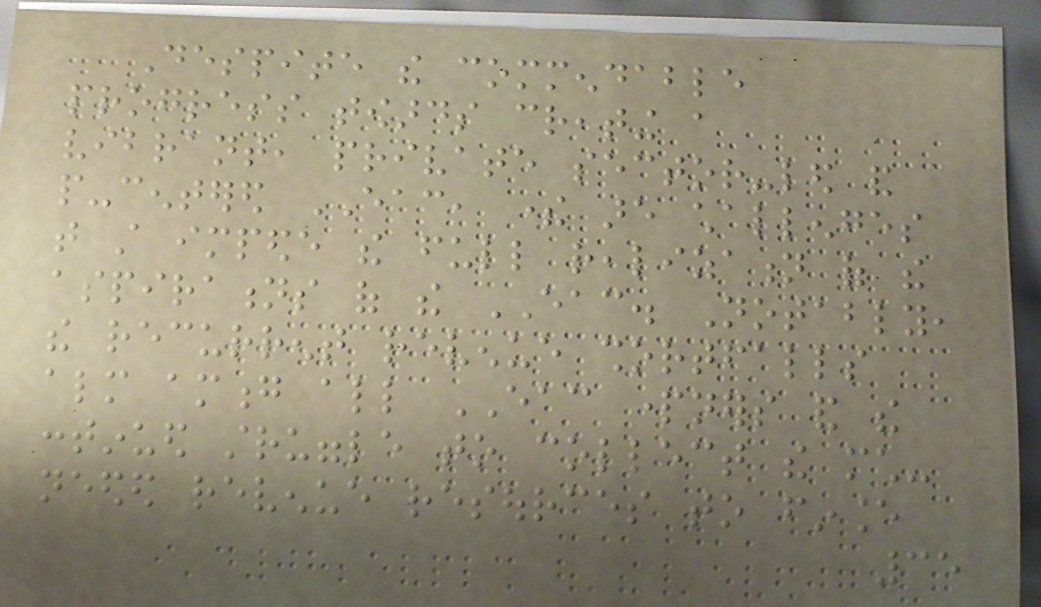Despite the commendable
progress towards creating a
vibrant, private sector-led and
people-centered EAC, there are challenges
that still impede the full realization of the
aspirations of the EAC. Notably,
the recurrent revenue shortfalls
almost among all EAC partners and the
continued struggle to collect the much-
needed revenue resources to finance
35
